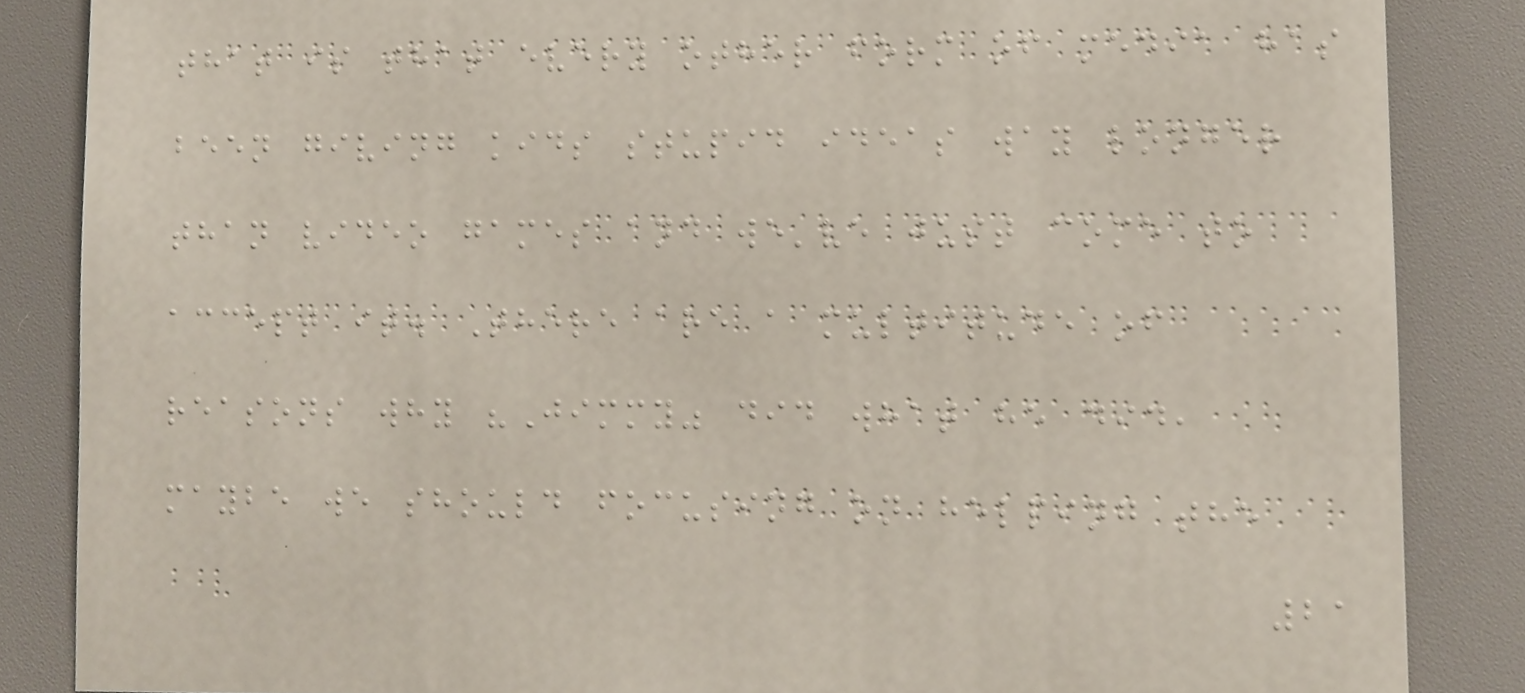that is that every other form of media has
been giving kids stupid ideas way longer
than video games and we've just come to
accept it. There are a multitude of
reasons why "Jimmy" did what he did,
maybe we should focusing on helping the
21
